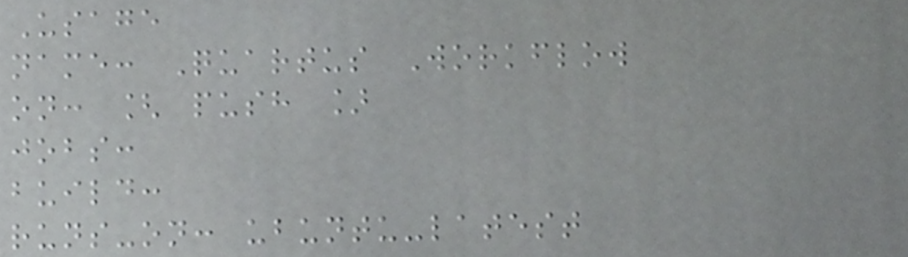Usage
name: Quartus Workflow
on: [ push ]
jobs:
build:
runs-on: ubuntu-latest
